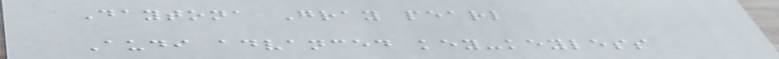Daytona Gray pearl
Audi advanced key-keyless
